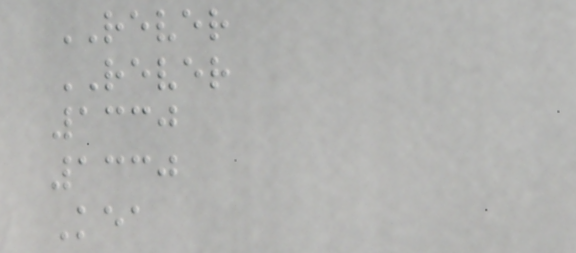REVER
REVER
1330
1330
Kea
